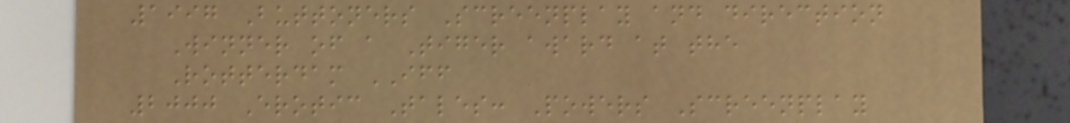1997 Buttoners Screenplay and direction
Winner of a Tiger award at the
Rotterdam IFF
2000 Erotic Tales: Powers Screenplay
